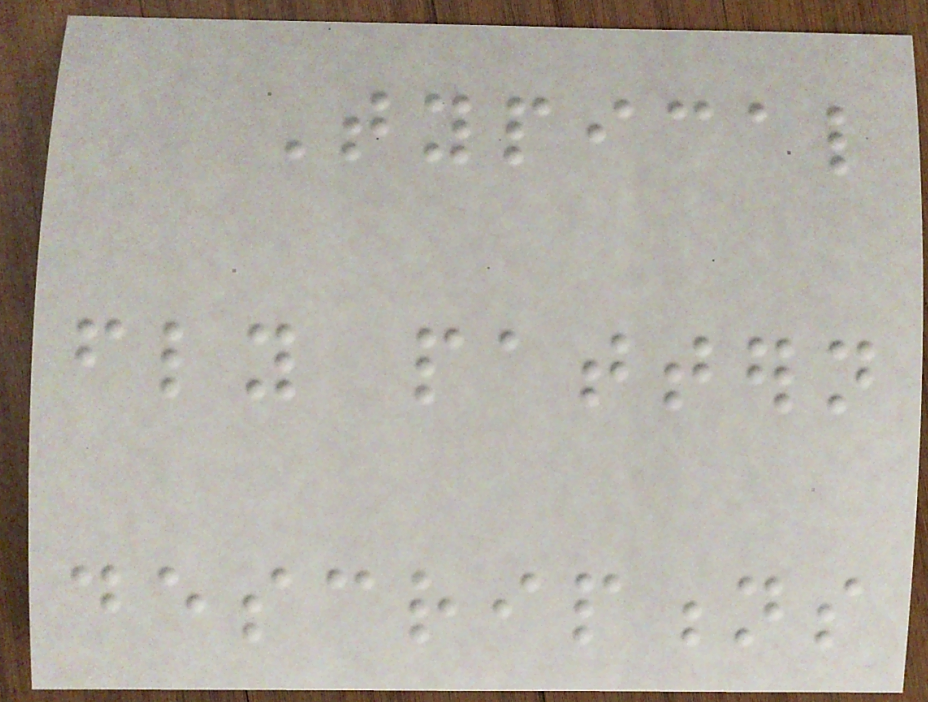Typical
fly pattern
descriptions
